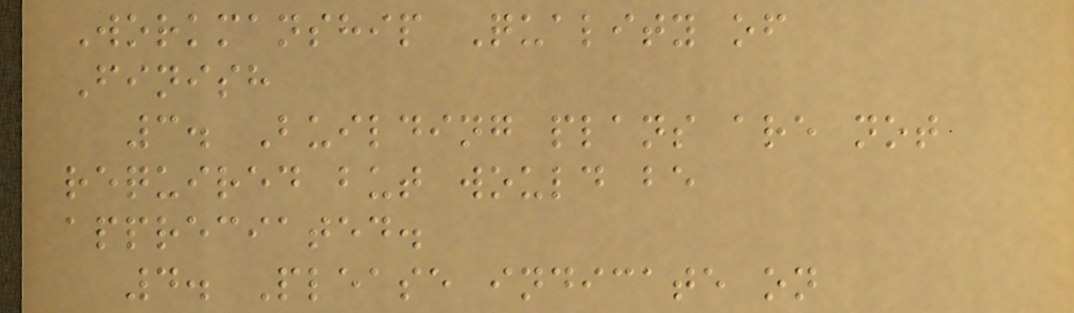Workmanship Quality of
Finish
3. Building plans are not
required but would be
appreciated.
4. Please indicate on
